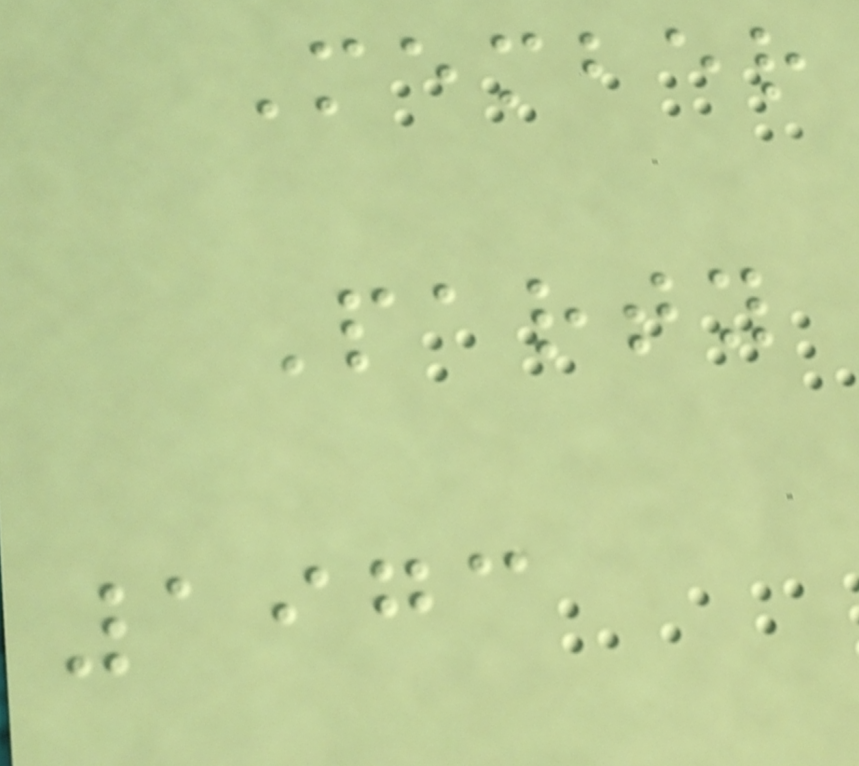Member
Party
1973
